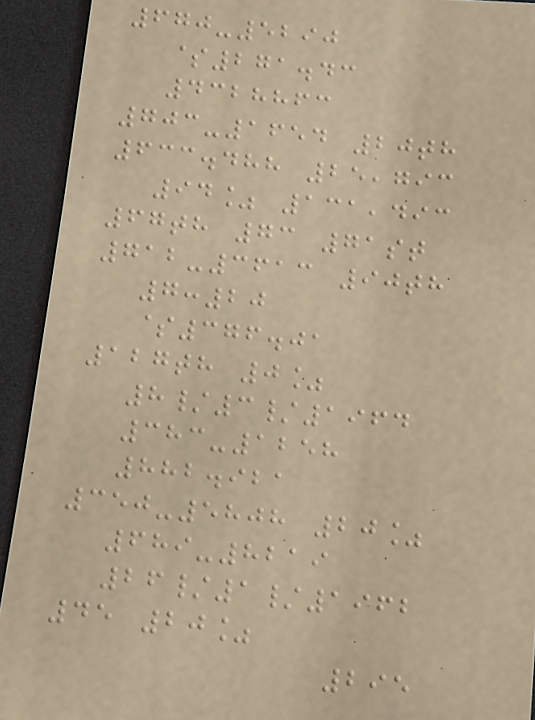670-5290
$271.43
4328863
703-1654 20th
633.488 25,793
94% 131,493
67th 73 71st
712-3613 90th
7:20
$376.01
127th 0%
8/3/1964
383-1258
882.921
350-5808 20%
689-8219
26/1/1962
45 20%
295
